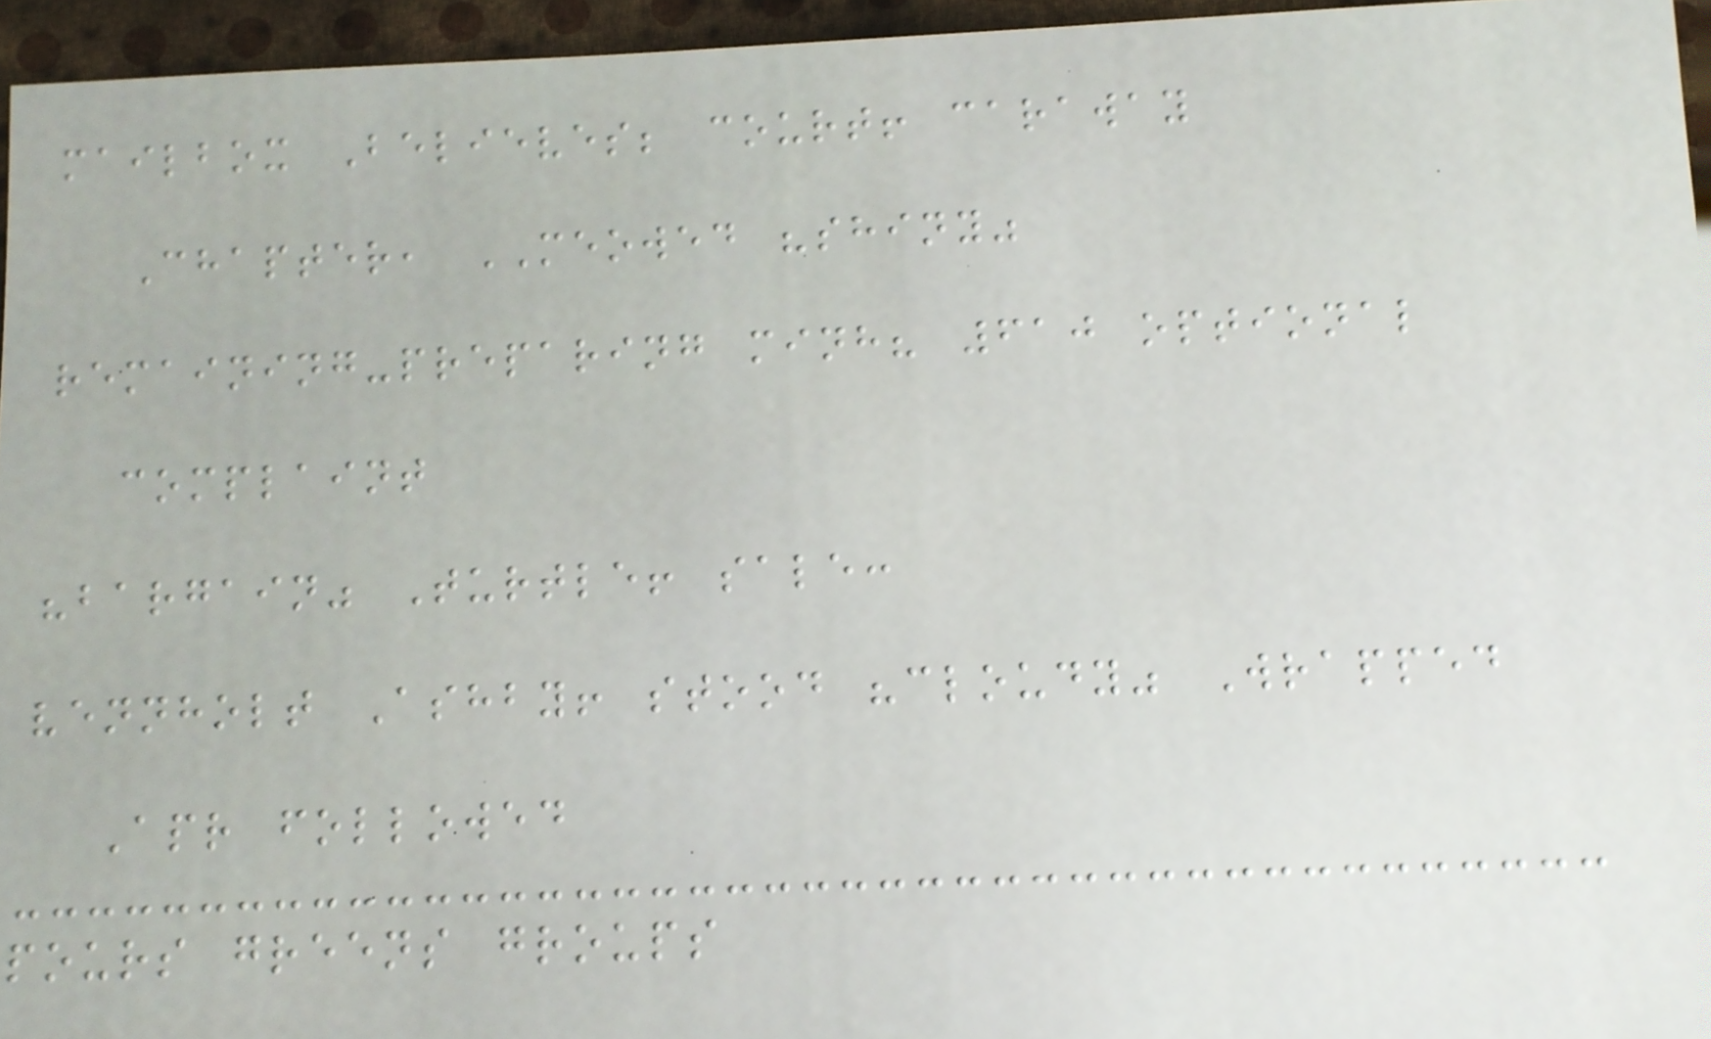mailbox Believes; court! caraway
Chapter, MEOWED "shiny"
remaining-preparing minh? 610 optional
complaint
"bargain" Turtle! sale:
vennholt Ashby! stood "cloudy" Wrapped
Apr followed
pours greens groups
